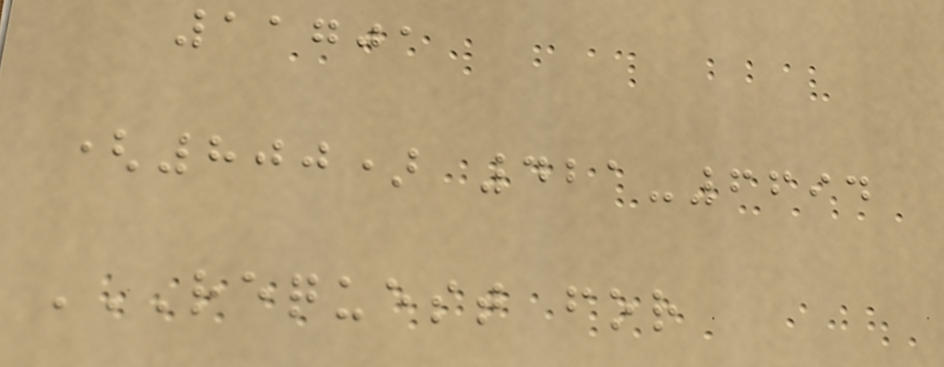11701
(800) 421-6694
REQUEST FOR
